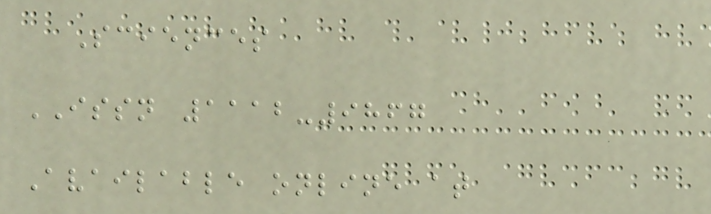Sciences
ISSN 1112-9867
Available online at
